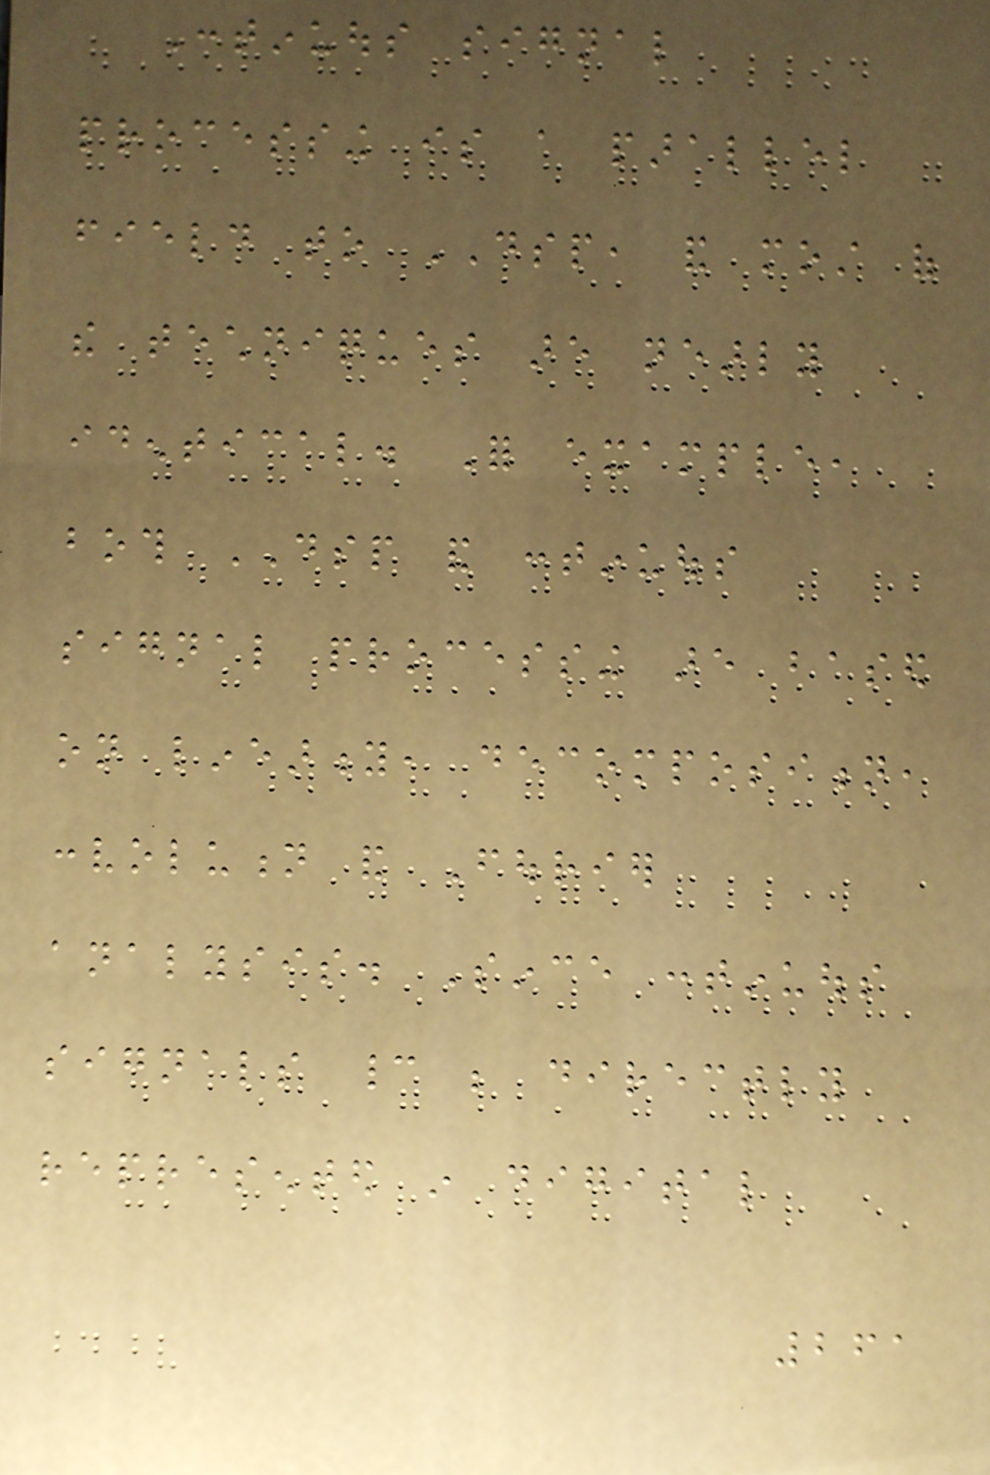Continuous signal
processing is a parallel
field to DSP, and most of
the techniques are nearly
identical. For example,
both DSP and continuous
signal processing are based
on linearity, decomposition,
convolution and Fourier
analysis. Since continuous
signals cannot be directly
represented in digital
261
